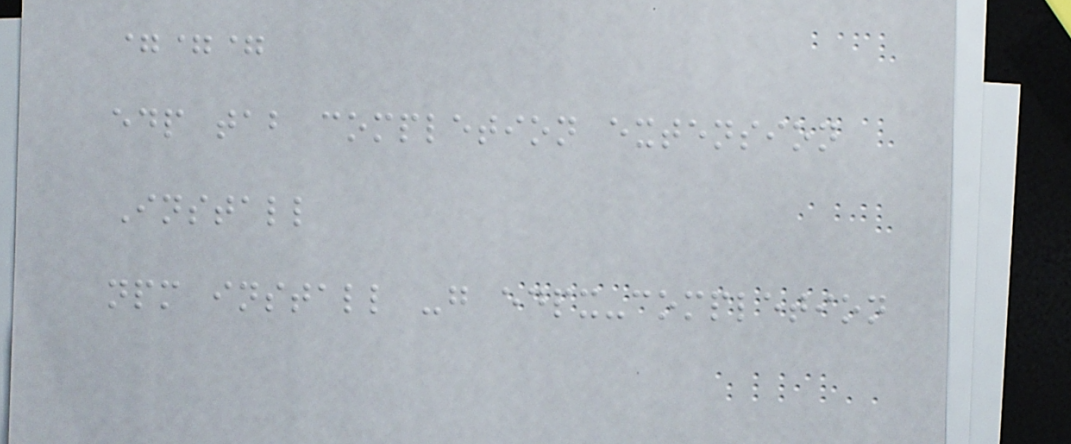===
edp tab completion extension
Install
npm install -g edpx-completion
